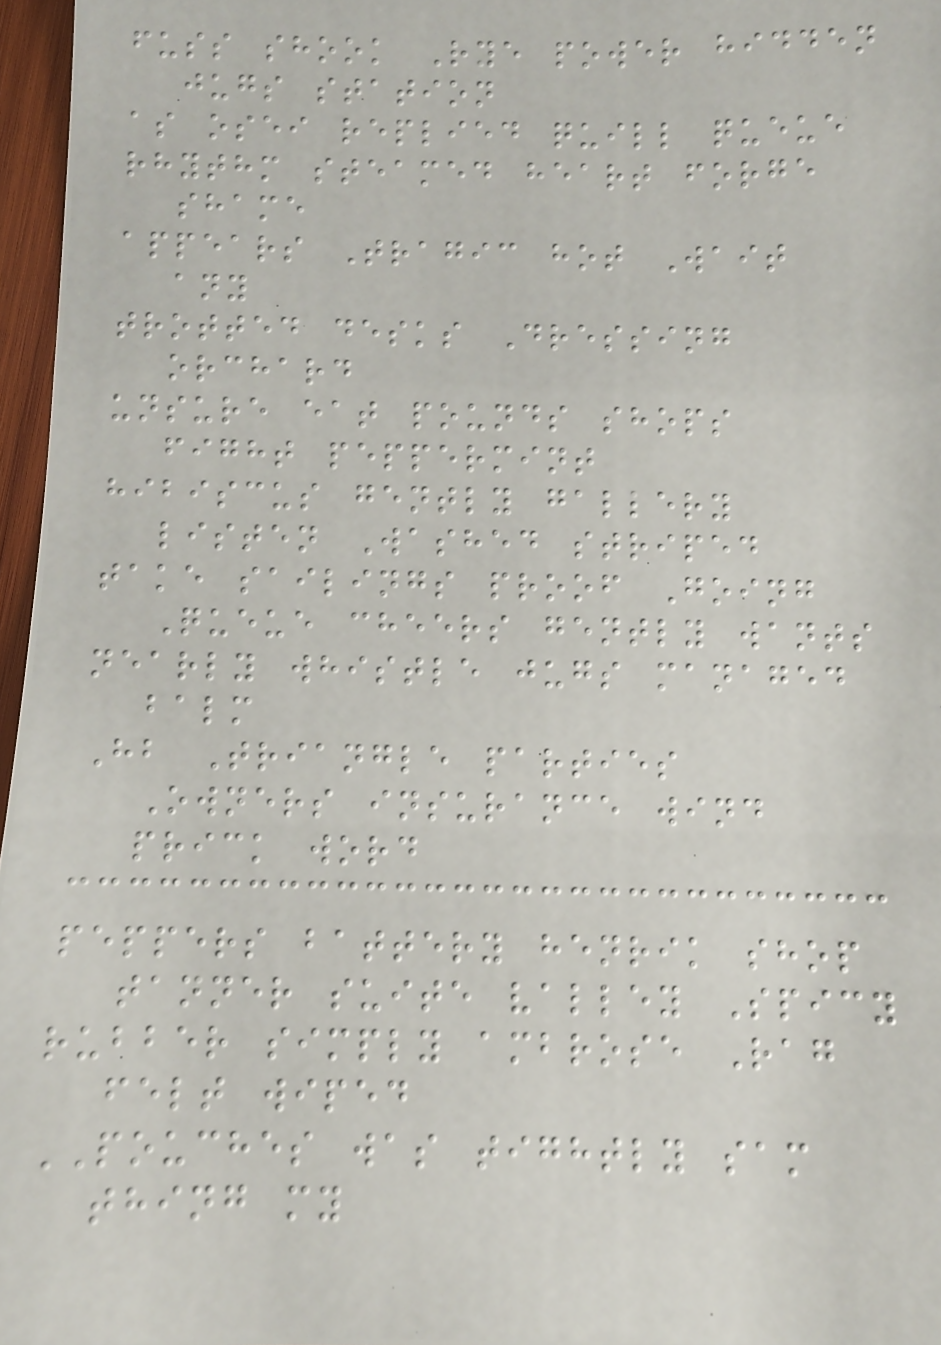fuss shook Rye power hidden
jugs station
as osei replied quill queue
rhythm steamed heart forge
shame
appears Tragic hot Wait
any
trotted desks Dressing
orchard
unsure eat pounds shops
fight peppermint
hibiscus gently gallery
listen Washed striped
take sailings proof Going
Queue cheers gently wants
nearly whistle jugs managed
balm
Hb Triangle parties
Owners insurance wind
prick word
peppers battery henrik shop
tanner suite valley Spicy
rubber simply ambrose Rag
felt wiped
POUCHES was tightly sam
thing my
